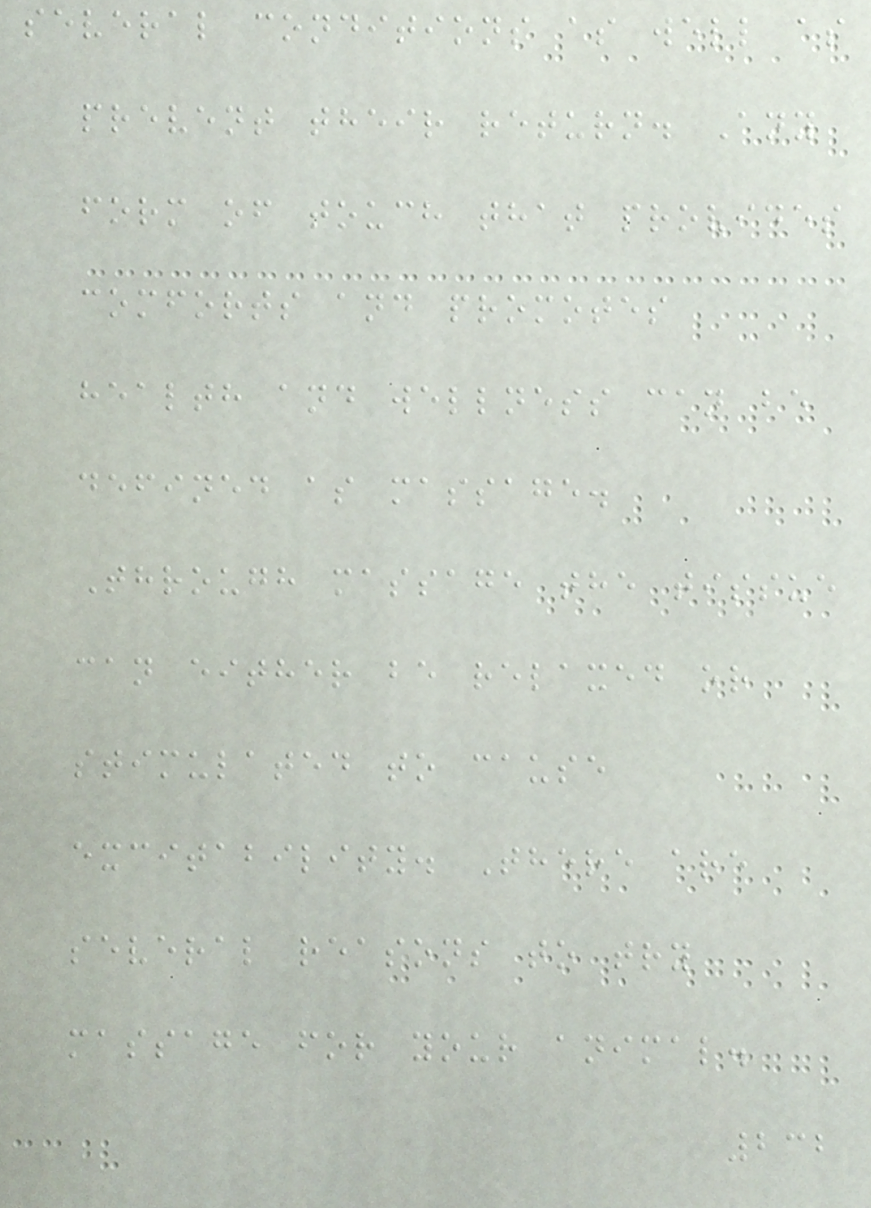several conditions as well as
prevent their return. Any
form of touch that provides
comforts and promotes
health and wellness can be
defined as massage.
Through massage the tissue
can either be relaxed or
stimulated to cause
excitability. There are
several reasons to try
massage for your animal.
232
